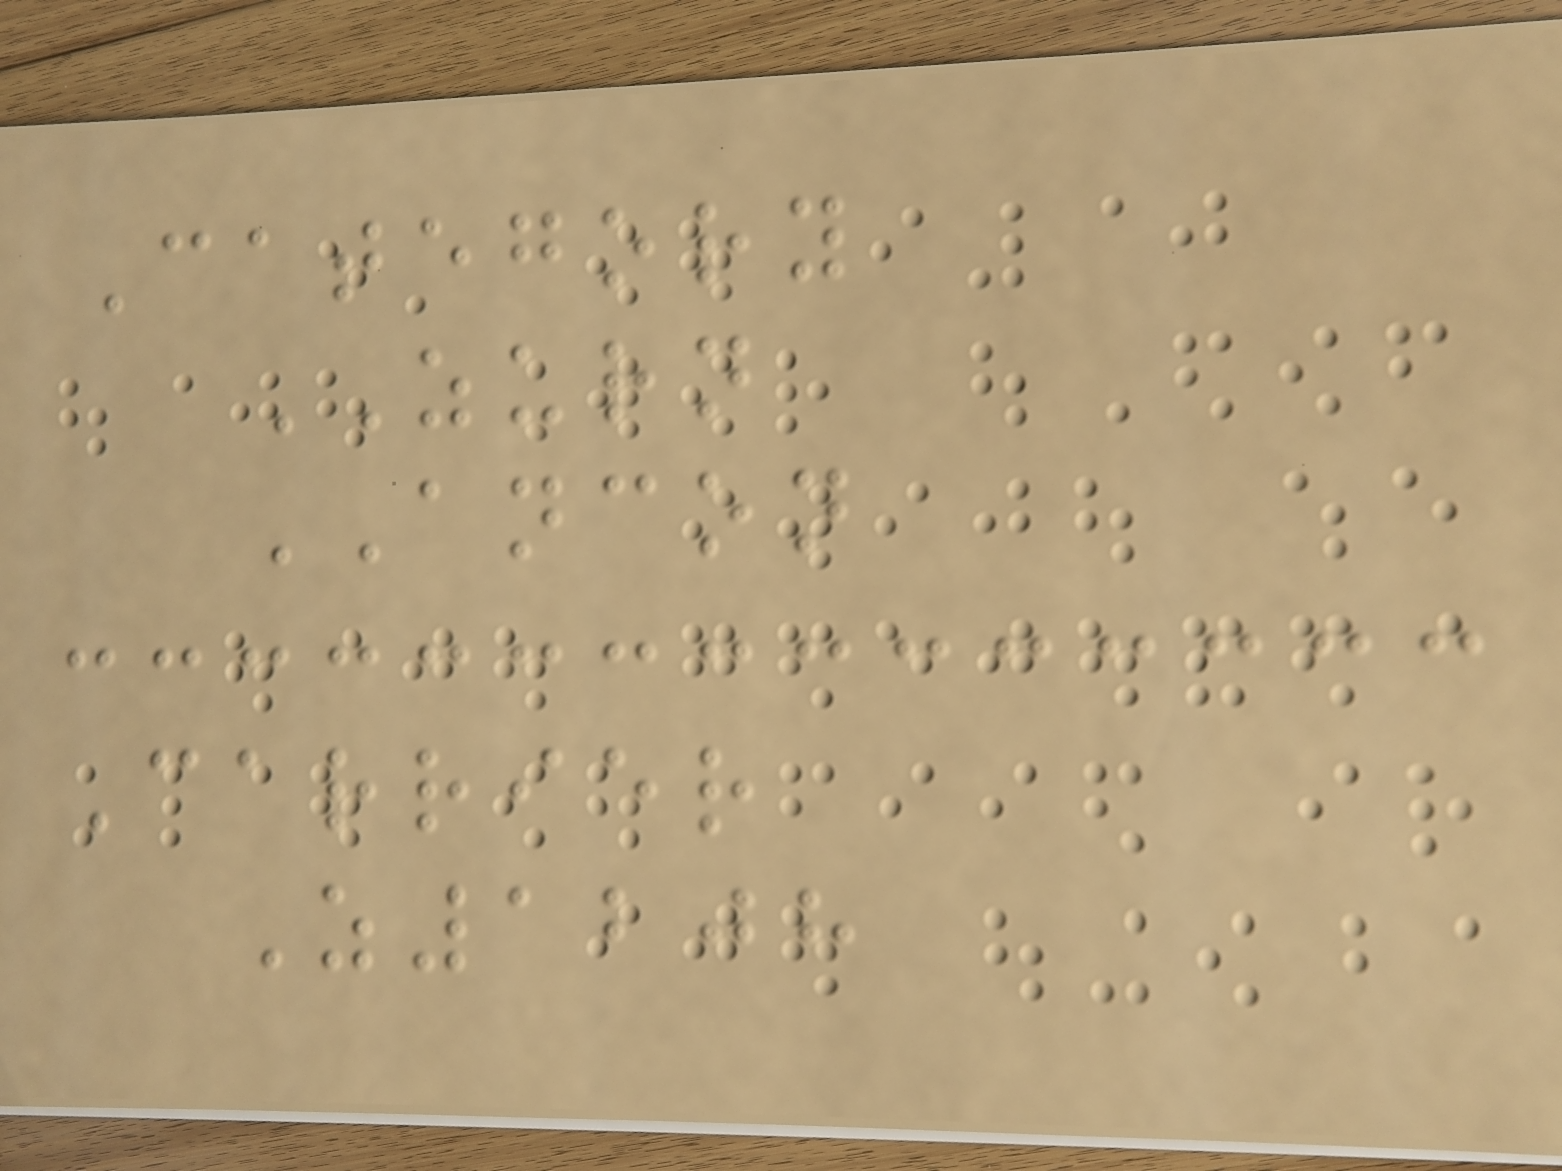Category
ZURN
ANCON
Carrier
Z1208
